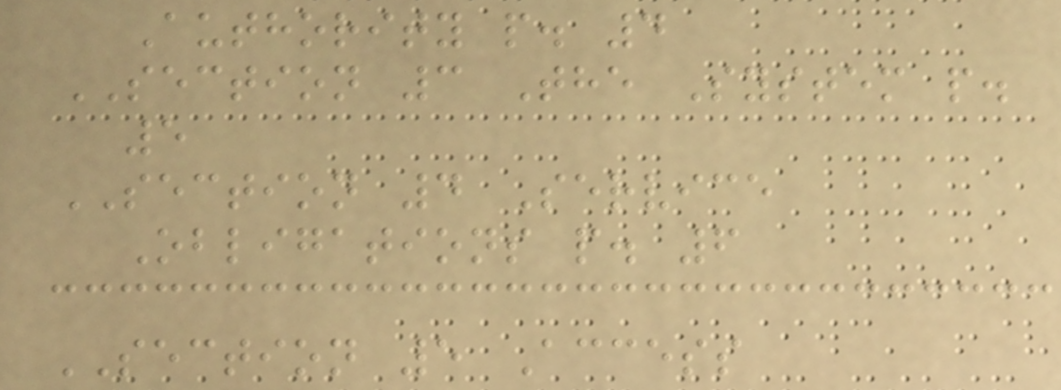Authority p. 4
SECTION 3 The System p.
5
SECTION 4 Service
Obligations p. 6
SECTION 5 Access
